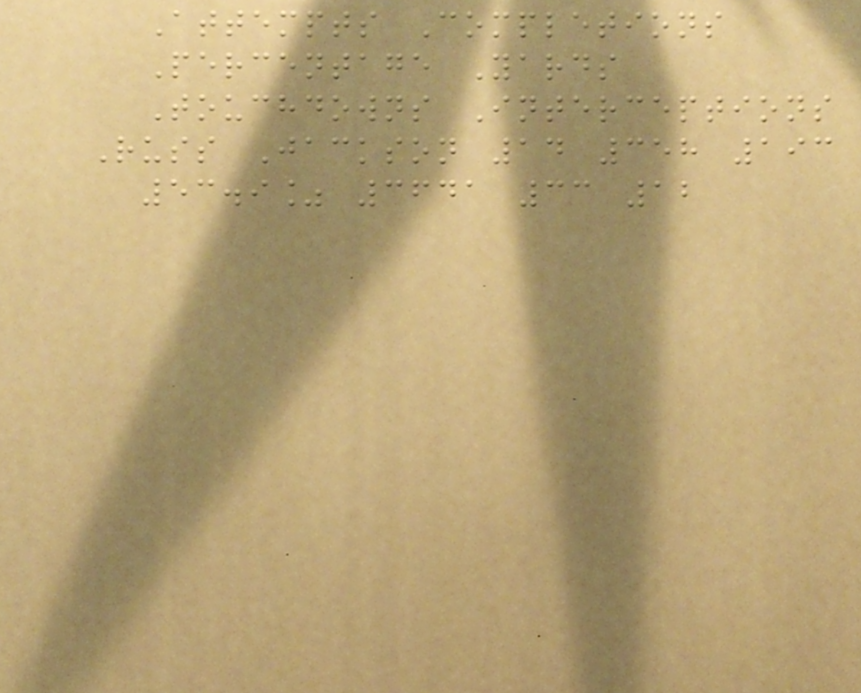Attempts Completions
Percentage Yards
Touchdowns Interceptions
Russ Jackson 14 358 193
53.9% 3641 33 12
